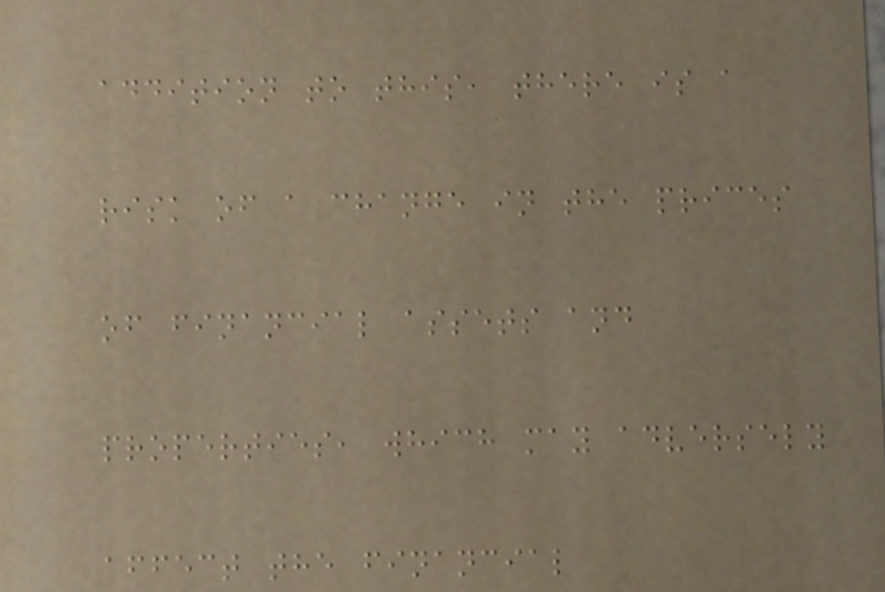addition to this, there is a
risk of a change in the prices
of financial assets and
properties, which may adversely
affect the financial
